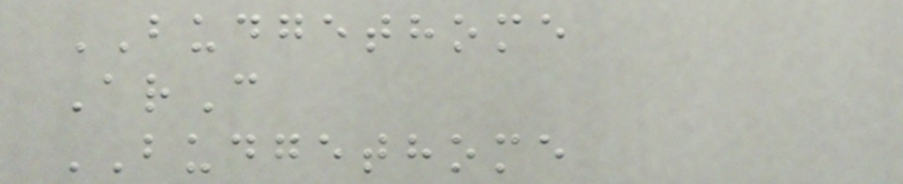BUDGETHOME
ArC
BUDGETHOME
